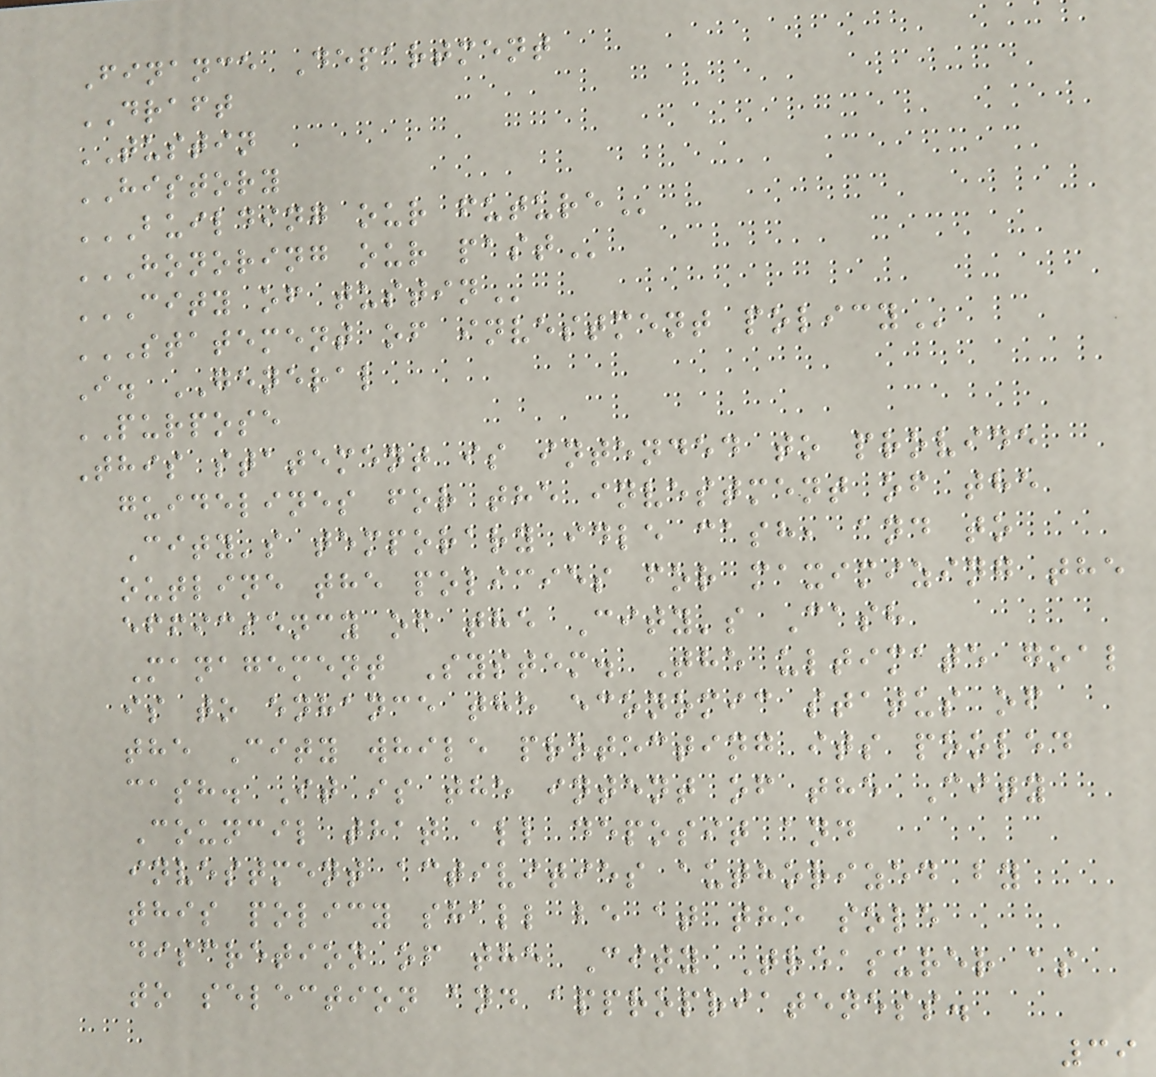Finance Department
DRAFT
TUSTIN
HISTORY
BUILDING OUR FUTURE
HONORING OUR PAST
CITY OF TUSTIN
STATEMENT OF INVESTMENT POLICY
I. GENERAL
PURPOSE
This statement is intended to provide
guidelines for the investment of the
City's temporary idle cash, and to
outline the policies for maximizing the
efficiency of the City's Cash
Management System. The ultimate goal
is to enhance the economic status of
the City while protecting its pooled
cash. It is the intent of the City
Council that all deposit and
investment activities authorized by
this policy shall be at the sole
discretion of the City Treasurer as
to selection and appropriateness.
39
